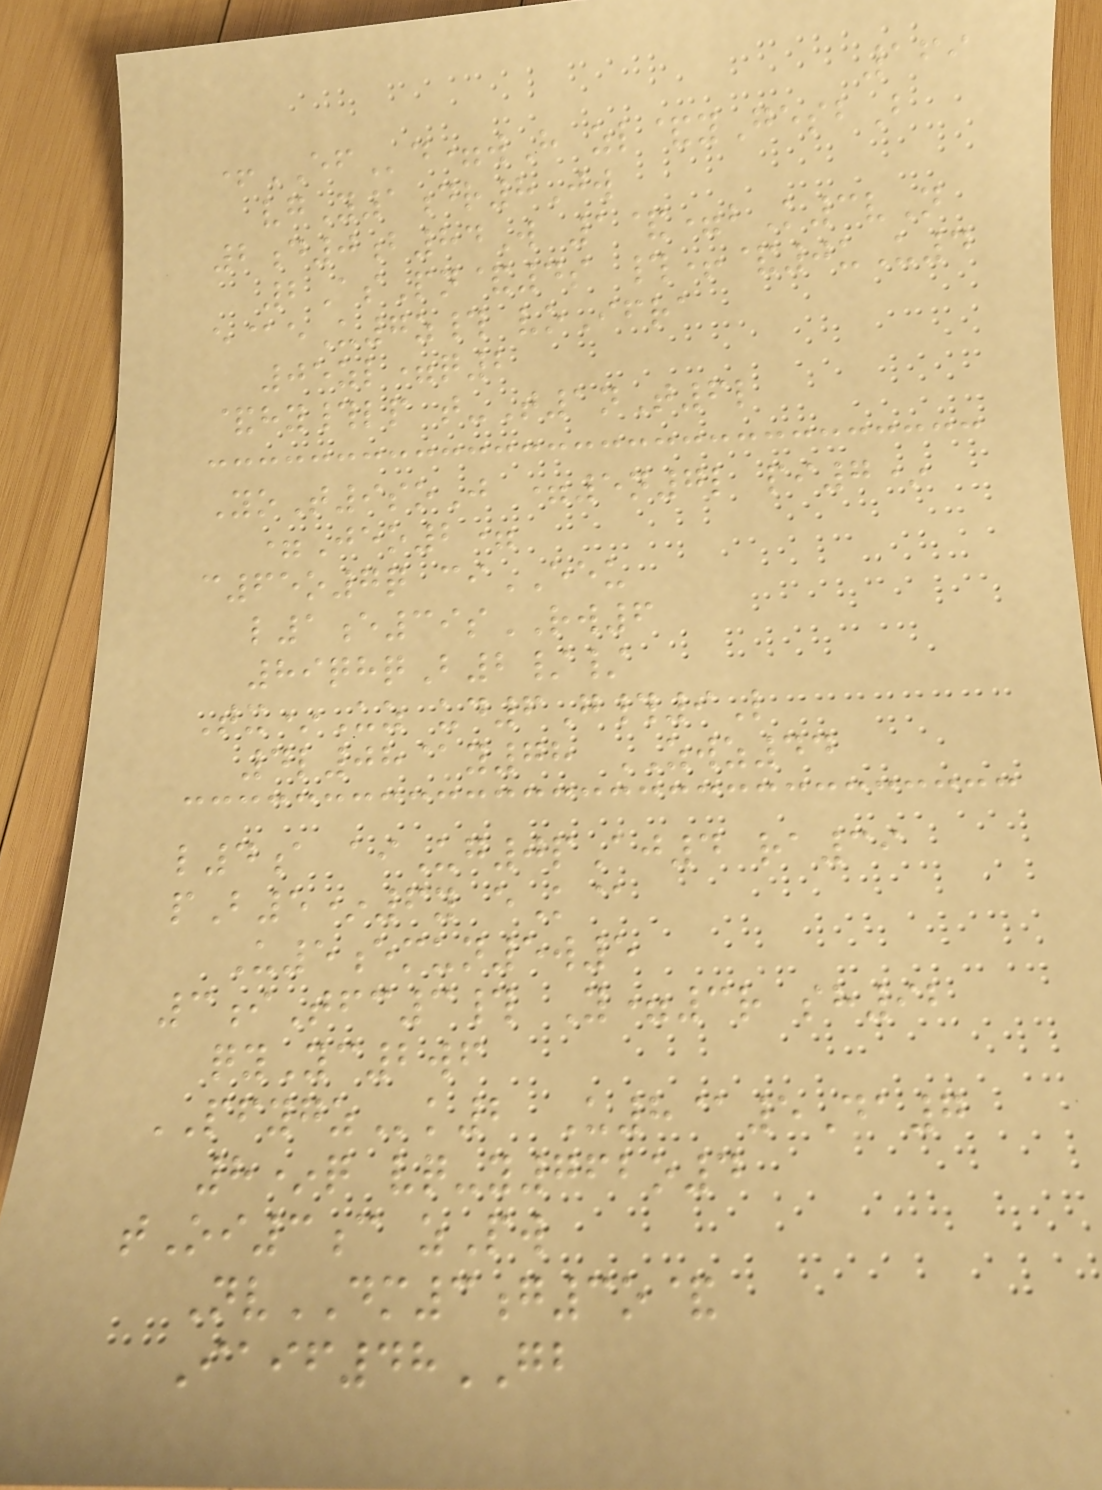169
+EFd=wH zl&yGesbB
vgY1dr8Jw
2d0b84W 1&=bK3vN
2AsPn&4s #+&0uU4
e@eU7z# voIfra
05zl=q2
&hy#lp t-T1nT6l
YoT9soJ =5n7l pi7*
=Jeo2=
c65o7q ciEEU
l1e39sRW6
89qhqB2//
Tx*Uz ud6G#9L
4l08@y78 ZWZ44
l4a aiUg0pAj4 ra39
pB5*6y eK@
U5emun5w5
3iTfc3# Y=3r sh92
qyYc2wf
PFYGZk2 U8@5Da7
8*q vq-y762o4
tOi3c zPw
NvDM3g3o&
Iaif48GB
